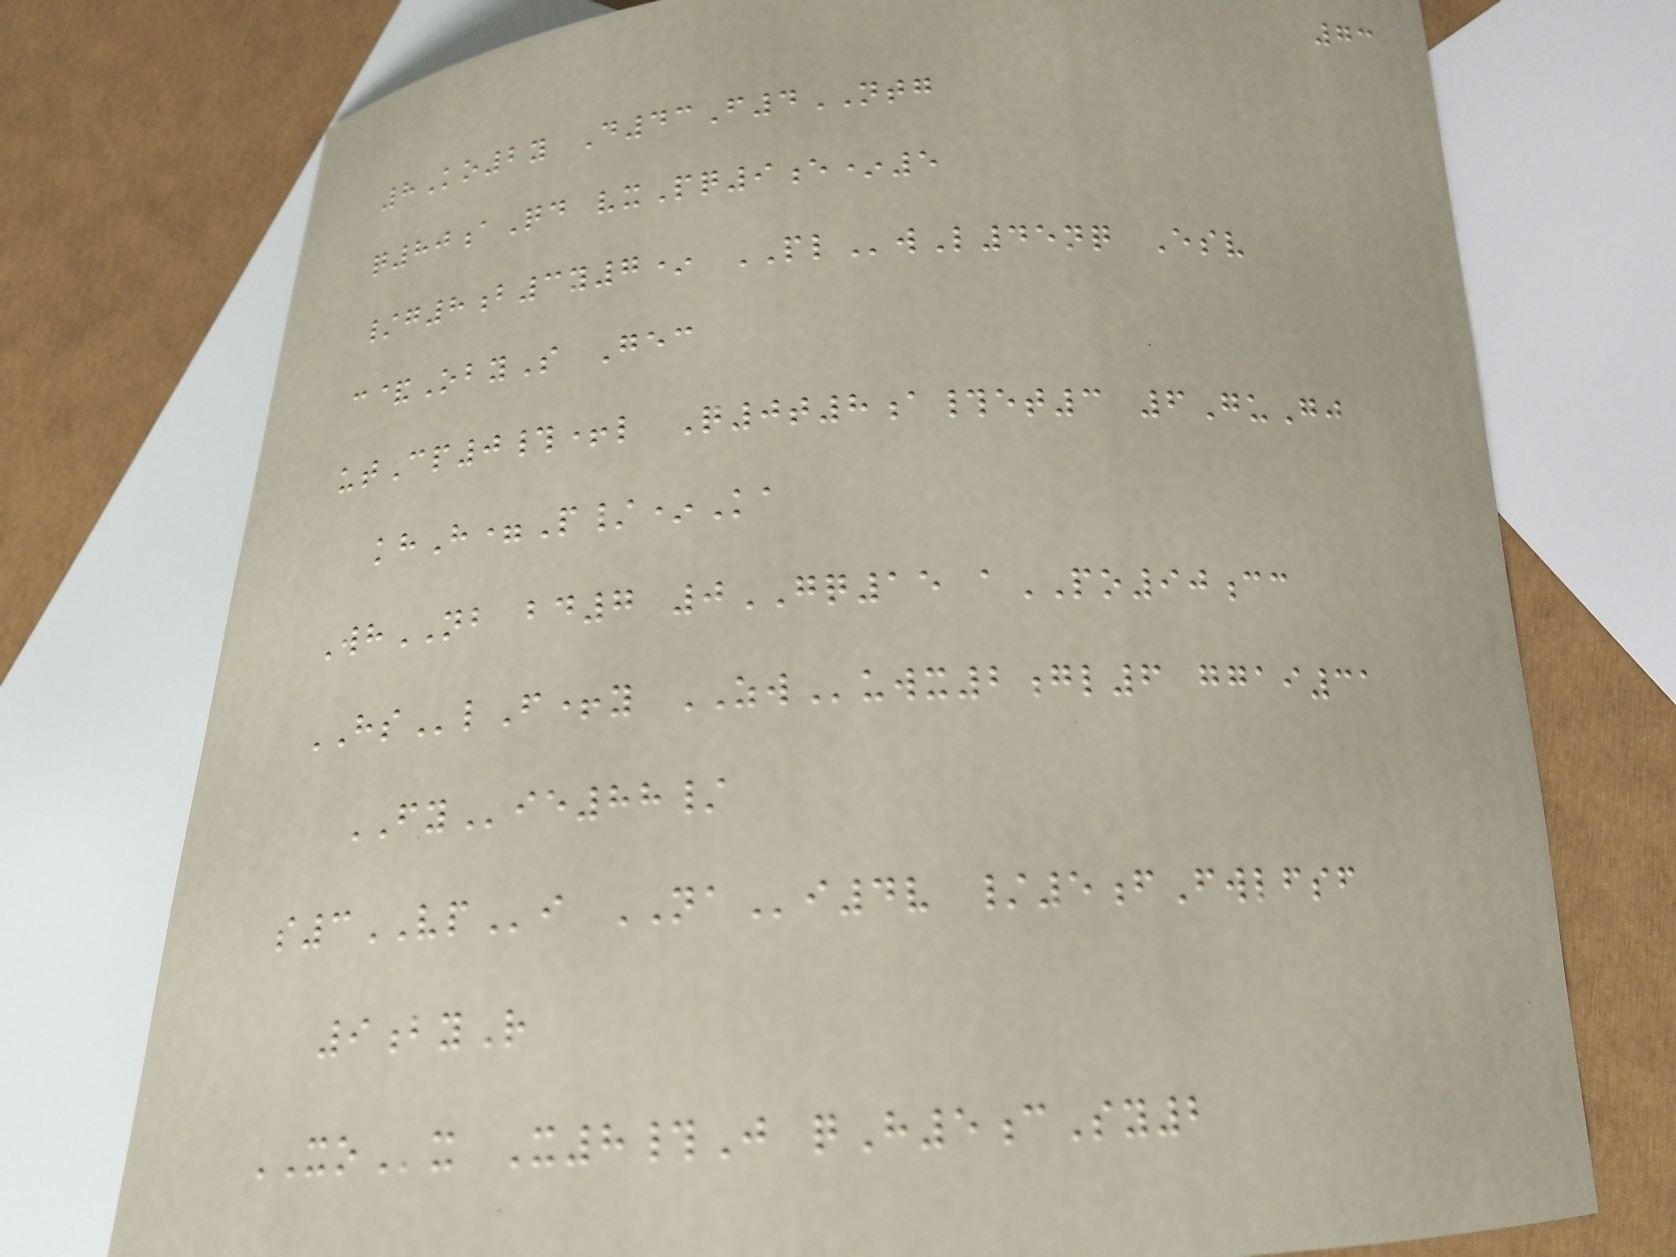73
8Ko2y D43F4NTG
q80aQd vxPq9e*5
/g8b3y7* PLwL45nq Esv
c&ObyS Gec
utCp0#+l Q0t8a#et3 6GuGj
khH=P/*Ka
WhNB bd7 0GQ15 aPO90cc
HSlF+y ZWuwx2gl6 ggai31
FYie88/
s3VPi NAi4v /5fFwlfsf
9byR
XOx X8#J qH5cSy2
